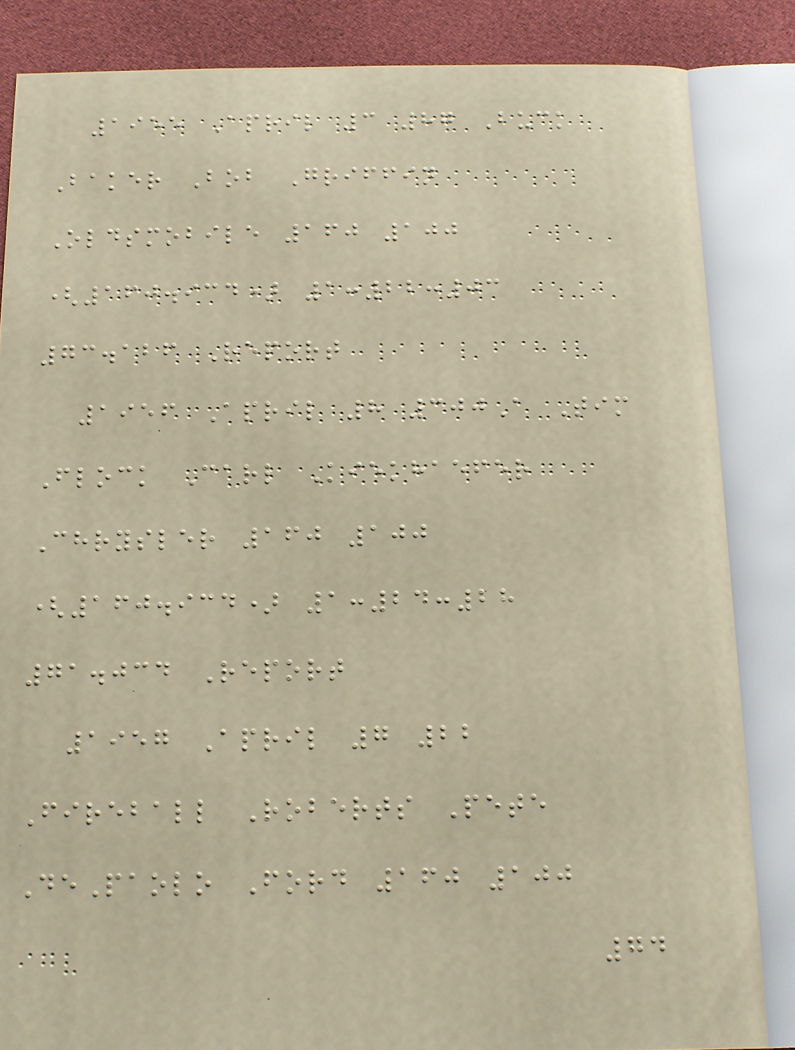1955 April 3 87 Buck
Baker Bob Griffin
Oldsmobile 160 100
(160.934) 1:22:03
73.126 Report
1956 April 8 300A Tim
Flock Carl Kiekhaefer
Chrysler 160 100
(160.934) 1:24:28
71.034 Report
1957 April 7 22
Fireball Roberts Pete
DePaolo Ford 160 100
74
